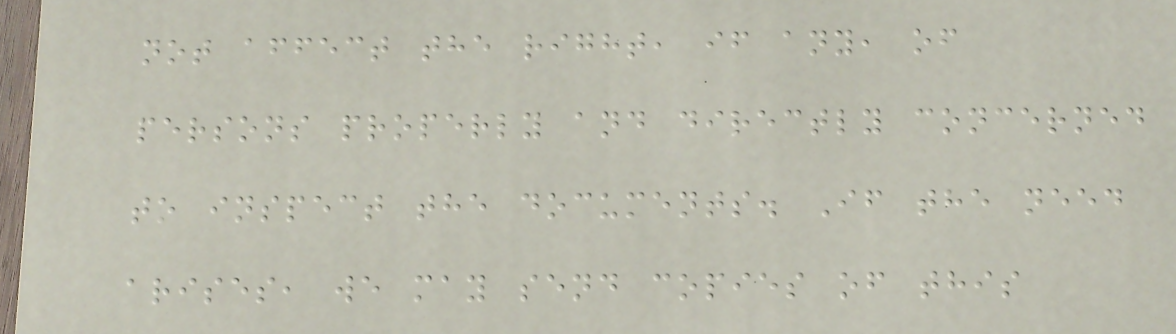not affect the right, if any, of
persons properly and directly concerned
to inspect the documents. If the need
arises, we may send copies of this
